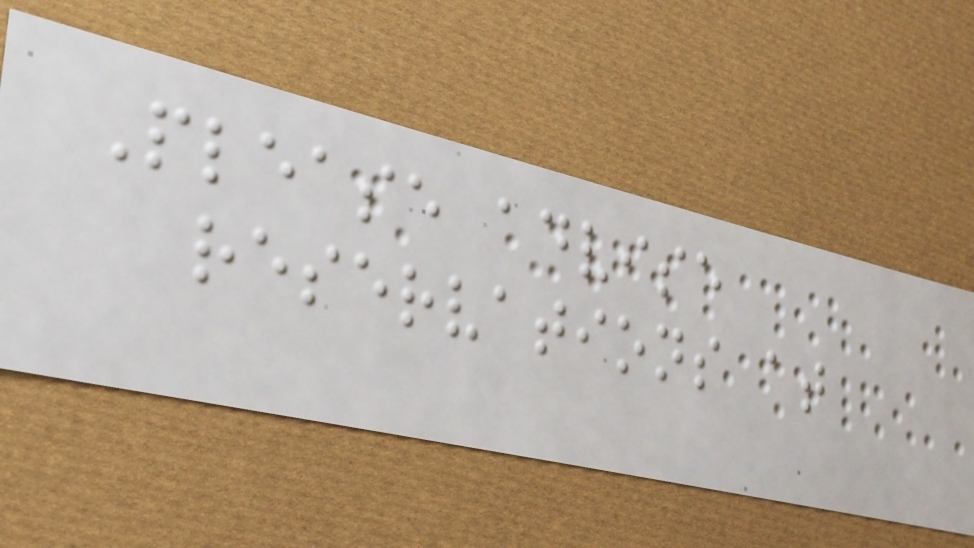Please advise
reservations at
